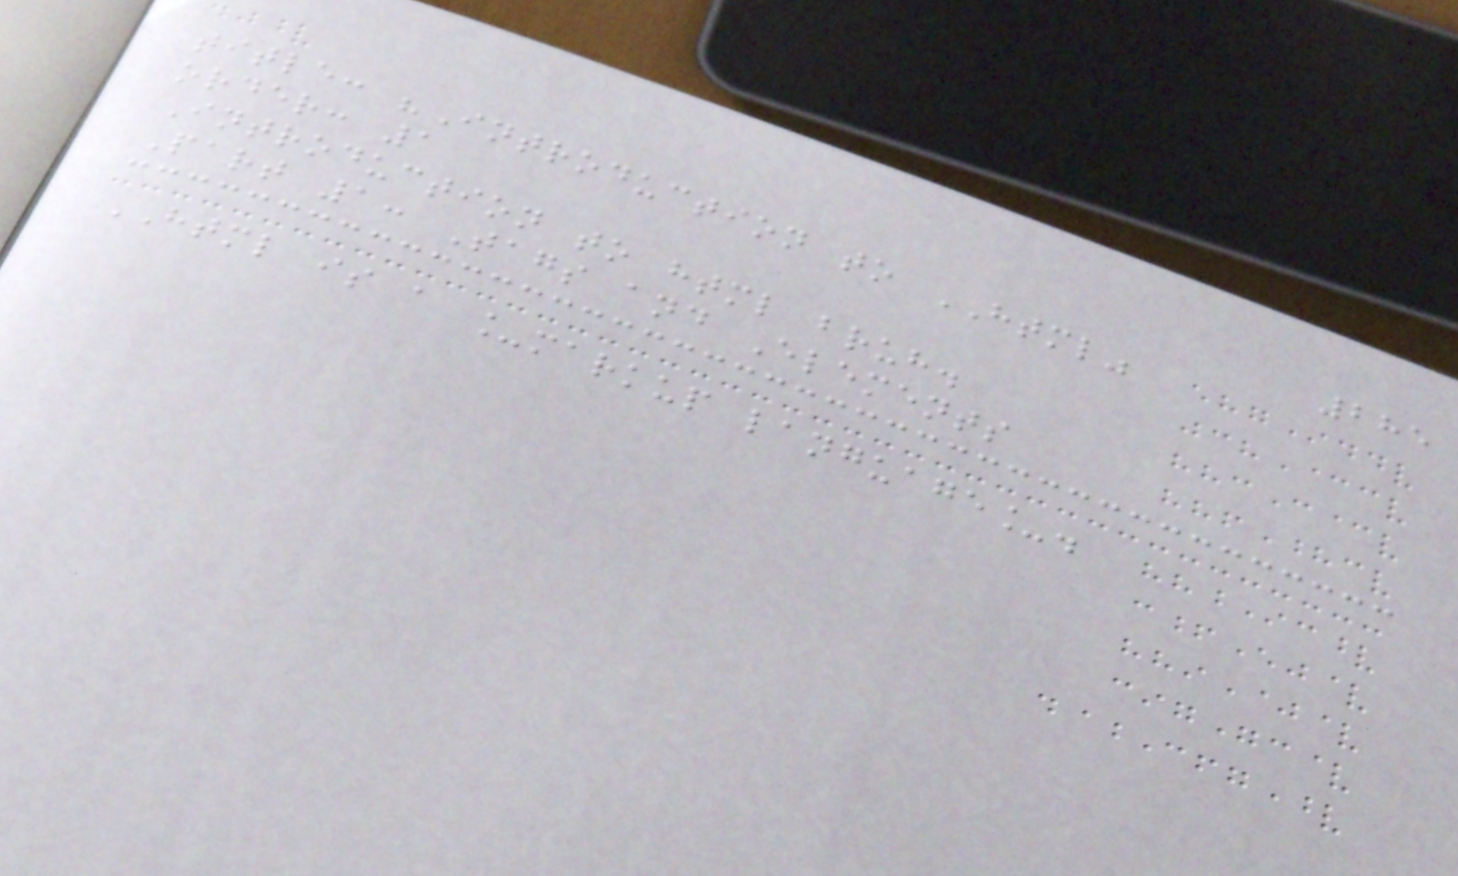285
title: "Introduction to HTML"
order: 1
Introduction to html bruh.
Part 1: Tags and Elements
HTML is a _markup language_.
